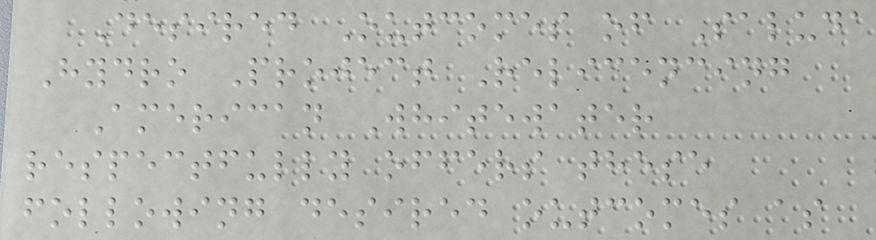Desired Outcomes of Saluda
Hydro Project Relicencing
American Whitewater
respectfully offers these
following desired outcomes as
